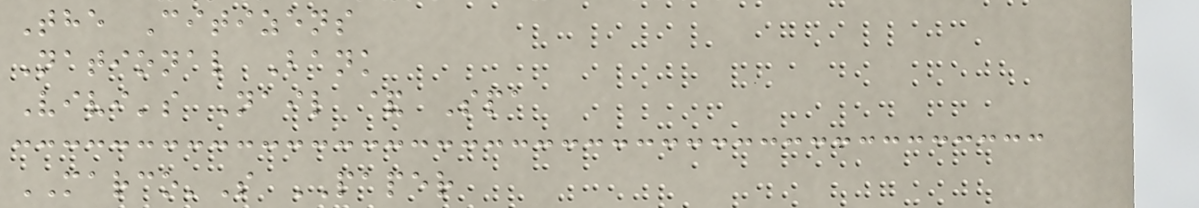The Citizens
National Bank
Vivi's Nail & Spa
MARCO'S PAPER
